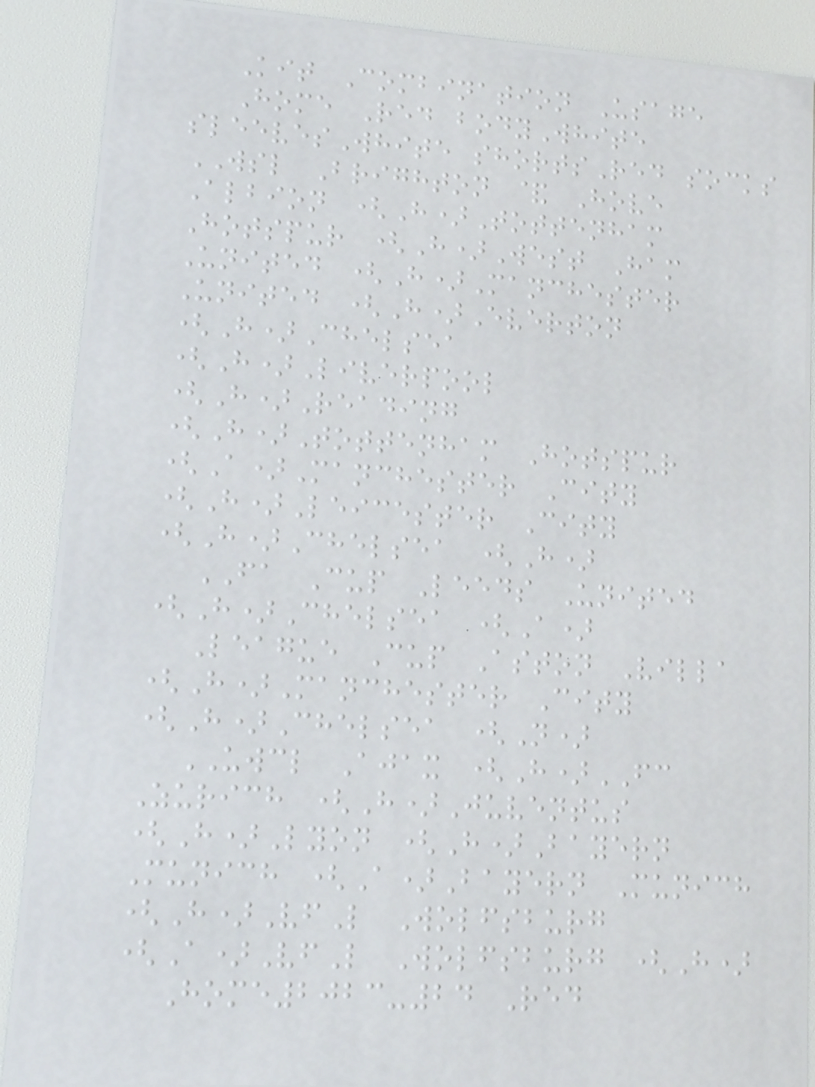Kit Combination Usage
Home Red bodyWhite
sleevesWhite shortsRed socks
WSL Brighton & Hove
Albion (H)Tottenham
Hotspur (H)West Ham
United (H)Manchester
United (H)Everton
(H)Chelsea
(H)Liverpool
(H)Reading
(H)Tottenham Hotspur
(A)Manchester City
(H)Leicester City
(H)Chelsea (H)
FA Cup Leeds United
(H)Chelsea (A)
League Cup Aston Villa
(H)Manchester City
(H)Chelsea (N)
UWCL Ajax (H)FC
Zurich (H)Juventus
(H)Lyon (H)Bayern
Munich (A)Bayern Munich
(H)VfL Wolfsburg
(A)VfL Wolfsburg (H)
Home2023-24 Red
